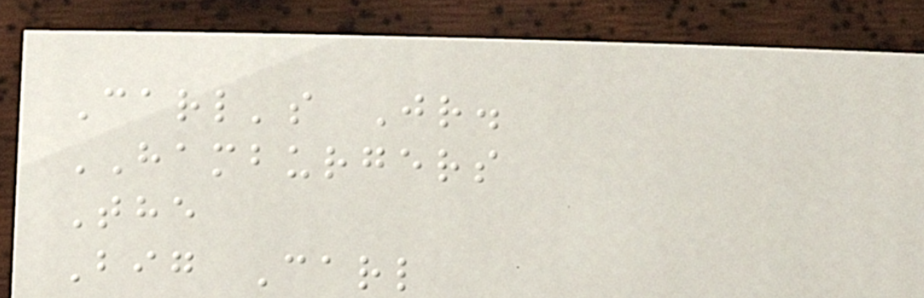Carl's Jr.
HAMBURGERS
The
Big Carl
